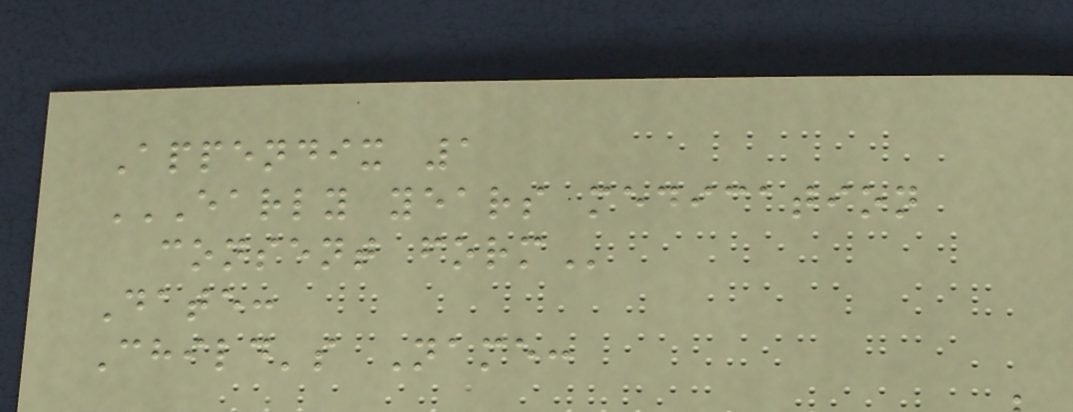Appendix 1
EARLY YEARS MEDICATION
CONSENT FORM
Date:
Child's Name:
